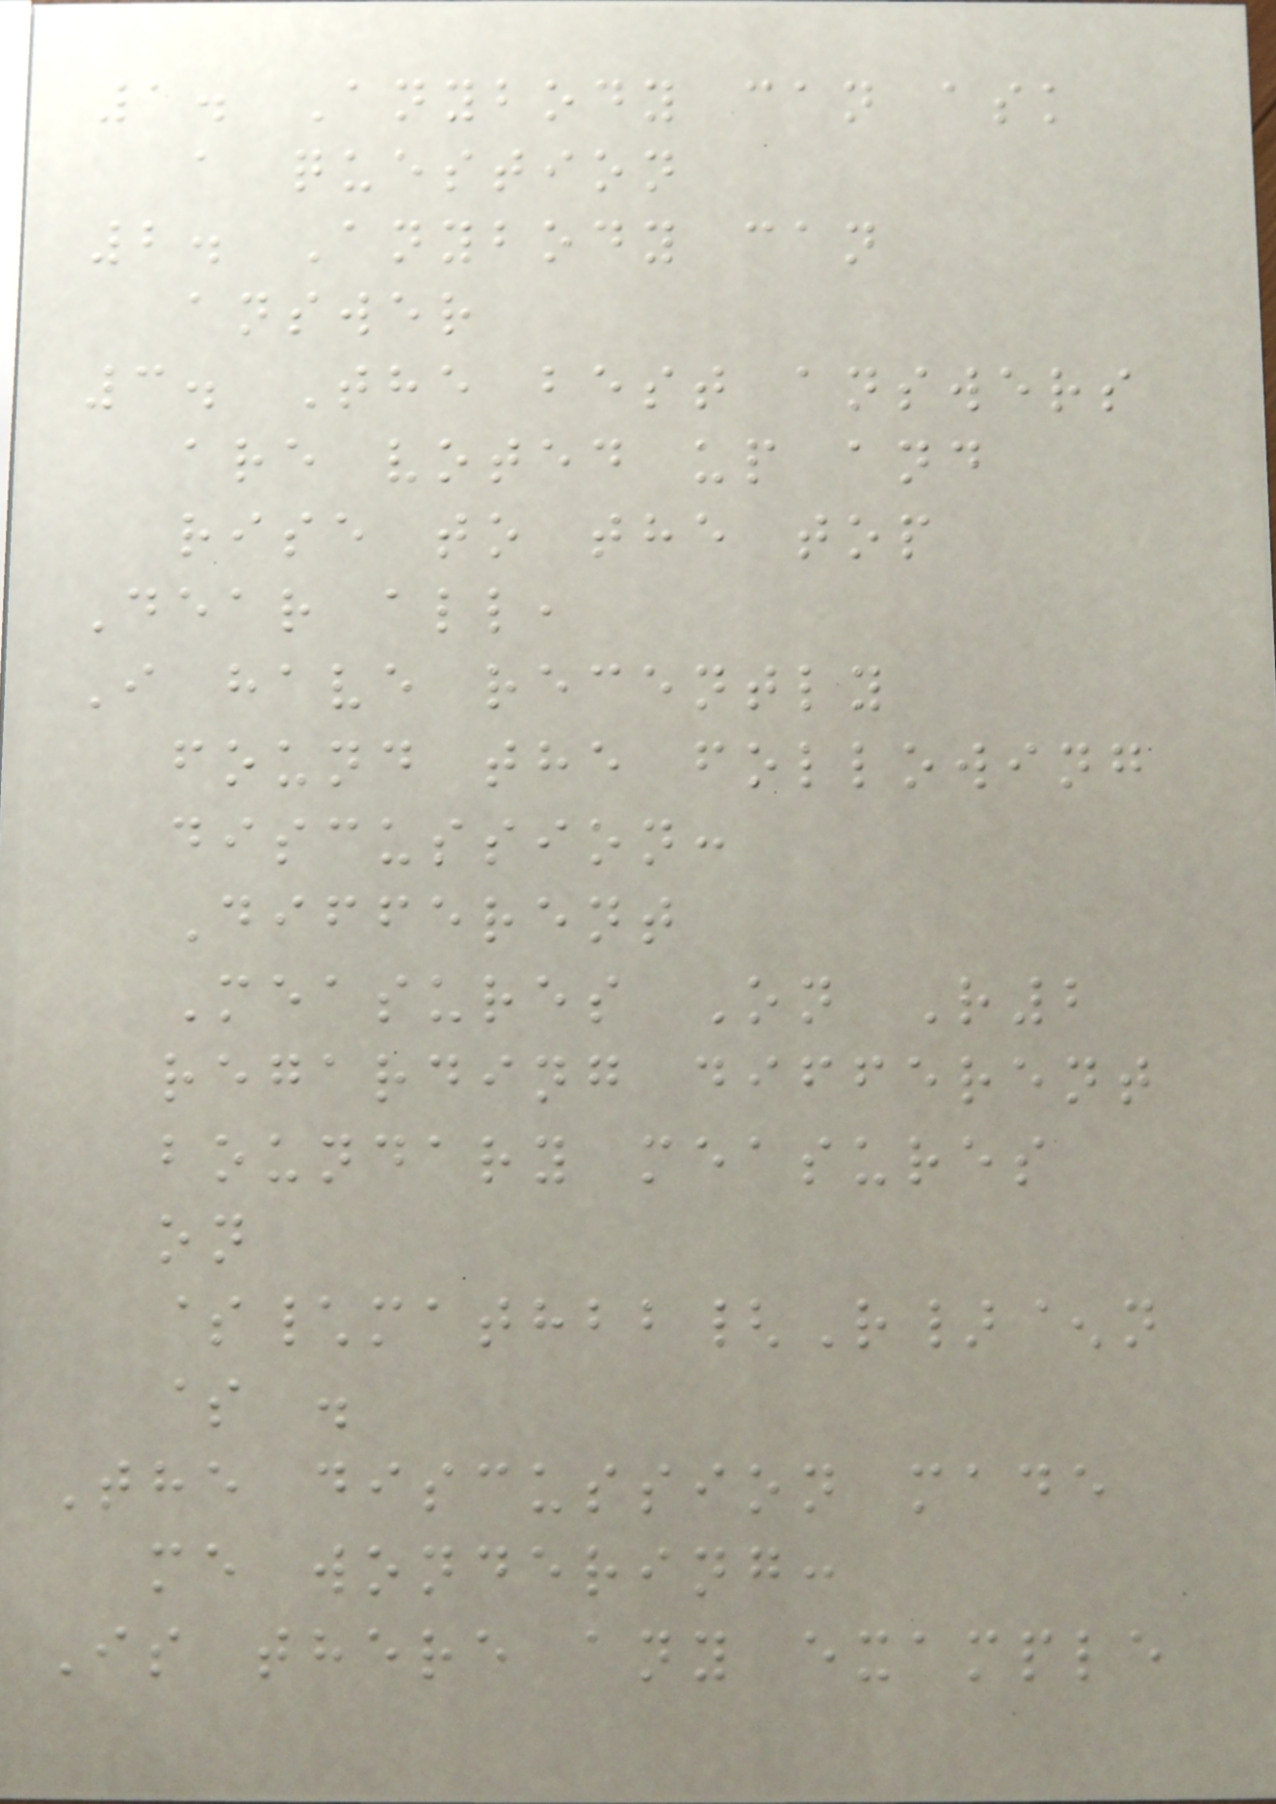1. Anybody can ask
a question
2. Anybody can
answer
3. The best answers
are voted up and
rise to the top
Dear all,
I have recently
found the following
discussion:
Different
Measures On R2
regarding different
boundary measures
on
$\mathbb{R}^n
$ .
The discussion made
me wondering:
Is there any example
